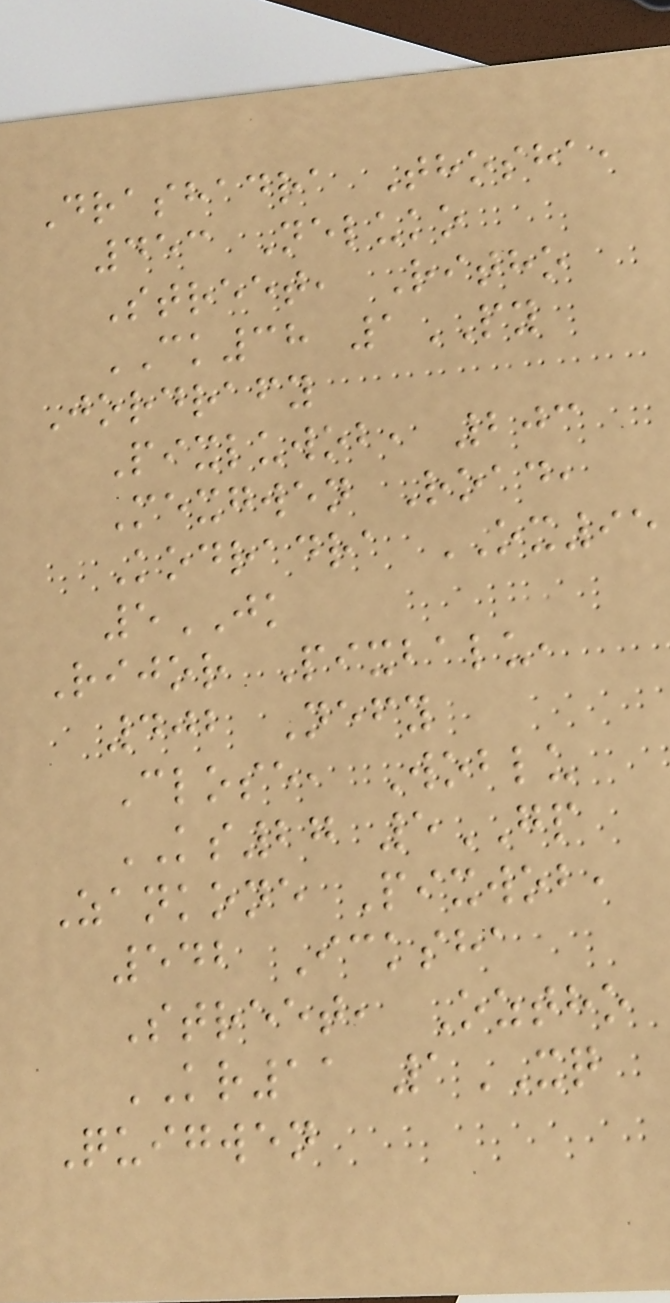Drashadra Thosha,
453 Neluko
Street, Ritho
CK38 1PY
Jordrafy
Pixluwob, 203
Mexgwen Road,
Kodradra OX95
5JK
Rijor Pixbalu,
402 Nefy
Close, Woblu
KS27 5GP
Zankone Pixwob,
542 Icksha
Street, Oztho
KR11 1XQ
Quigwen
